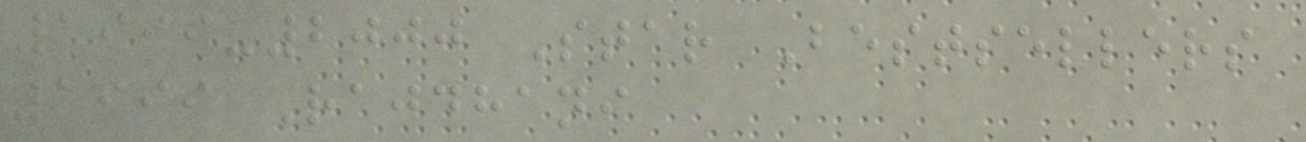1999-2000 Star Bestsellers
1999 Rajdhani
